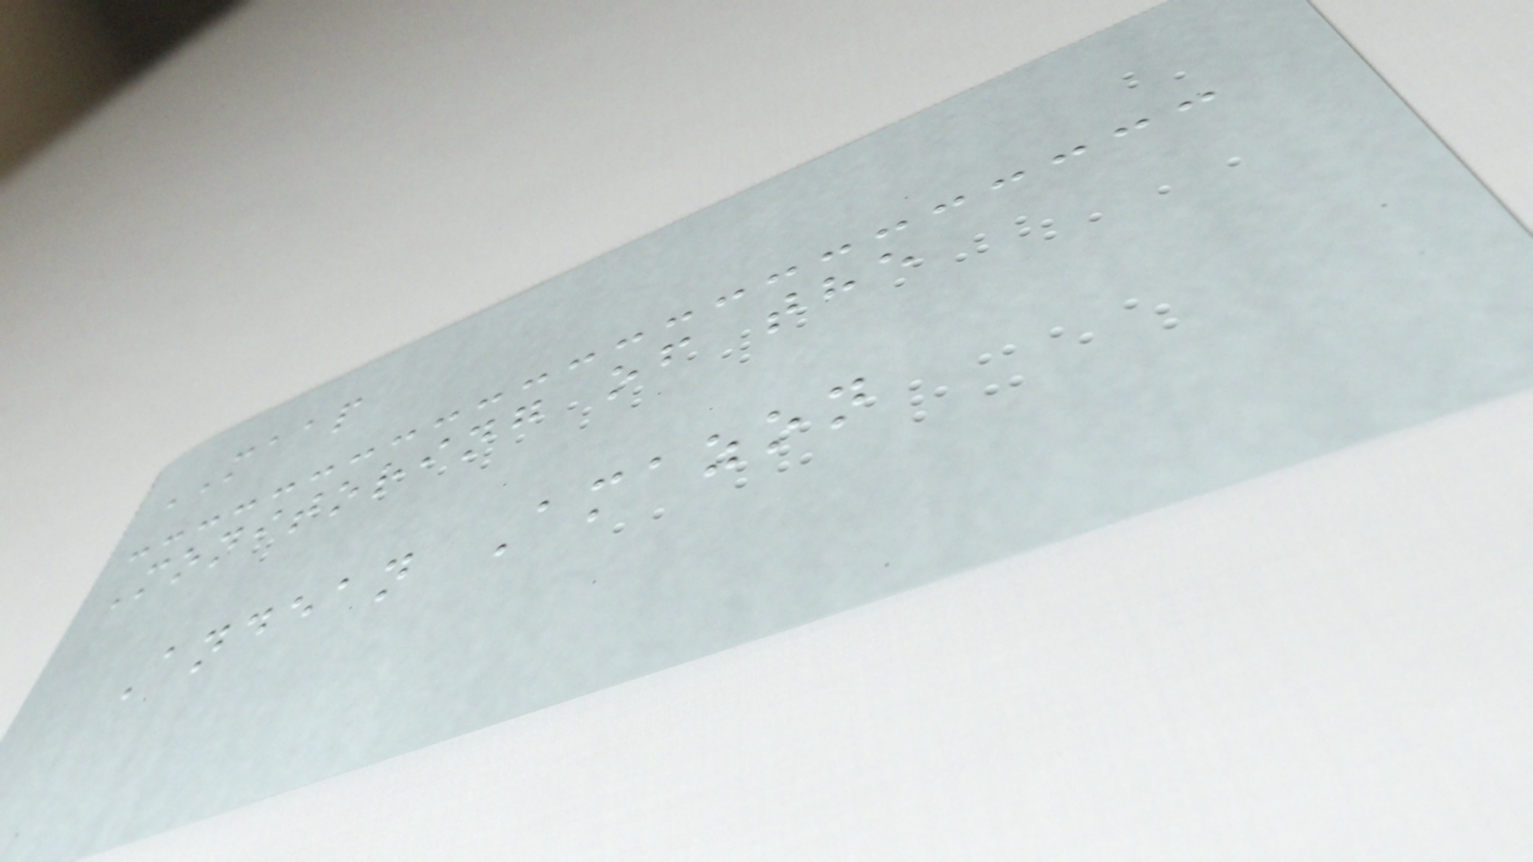MAAP
Monitoring of the
Andean Amazon
